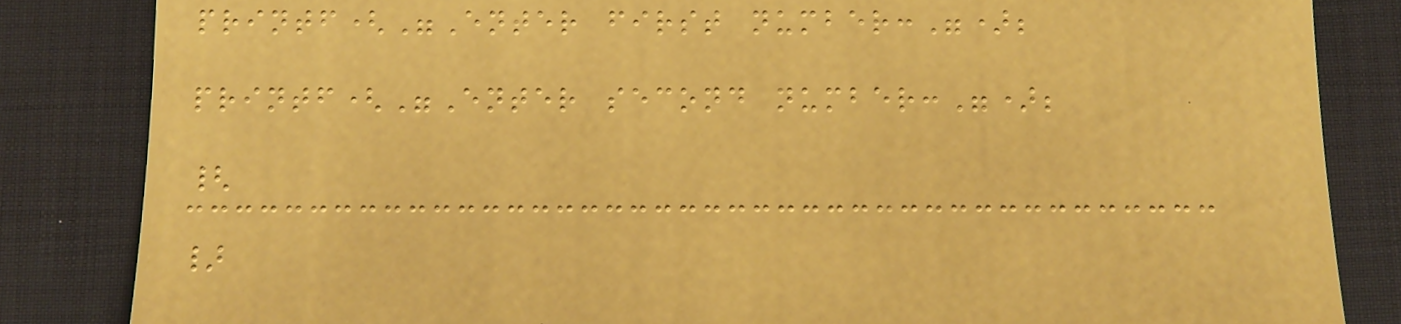printf("Enter first number:");
printf("Enter second number:");
{
}
